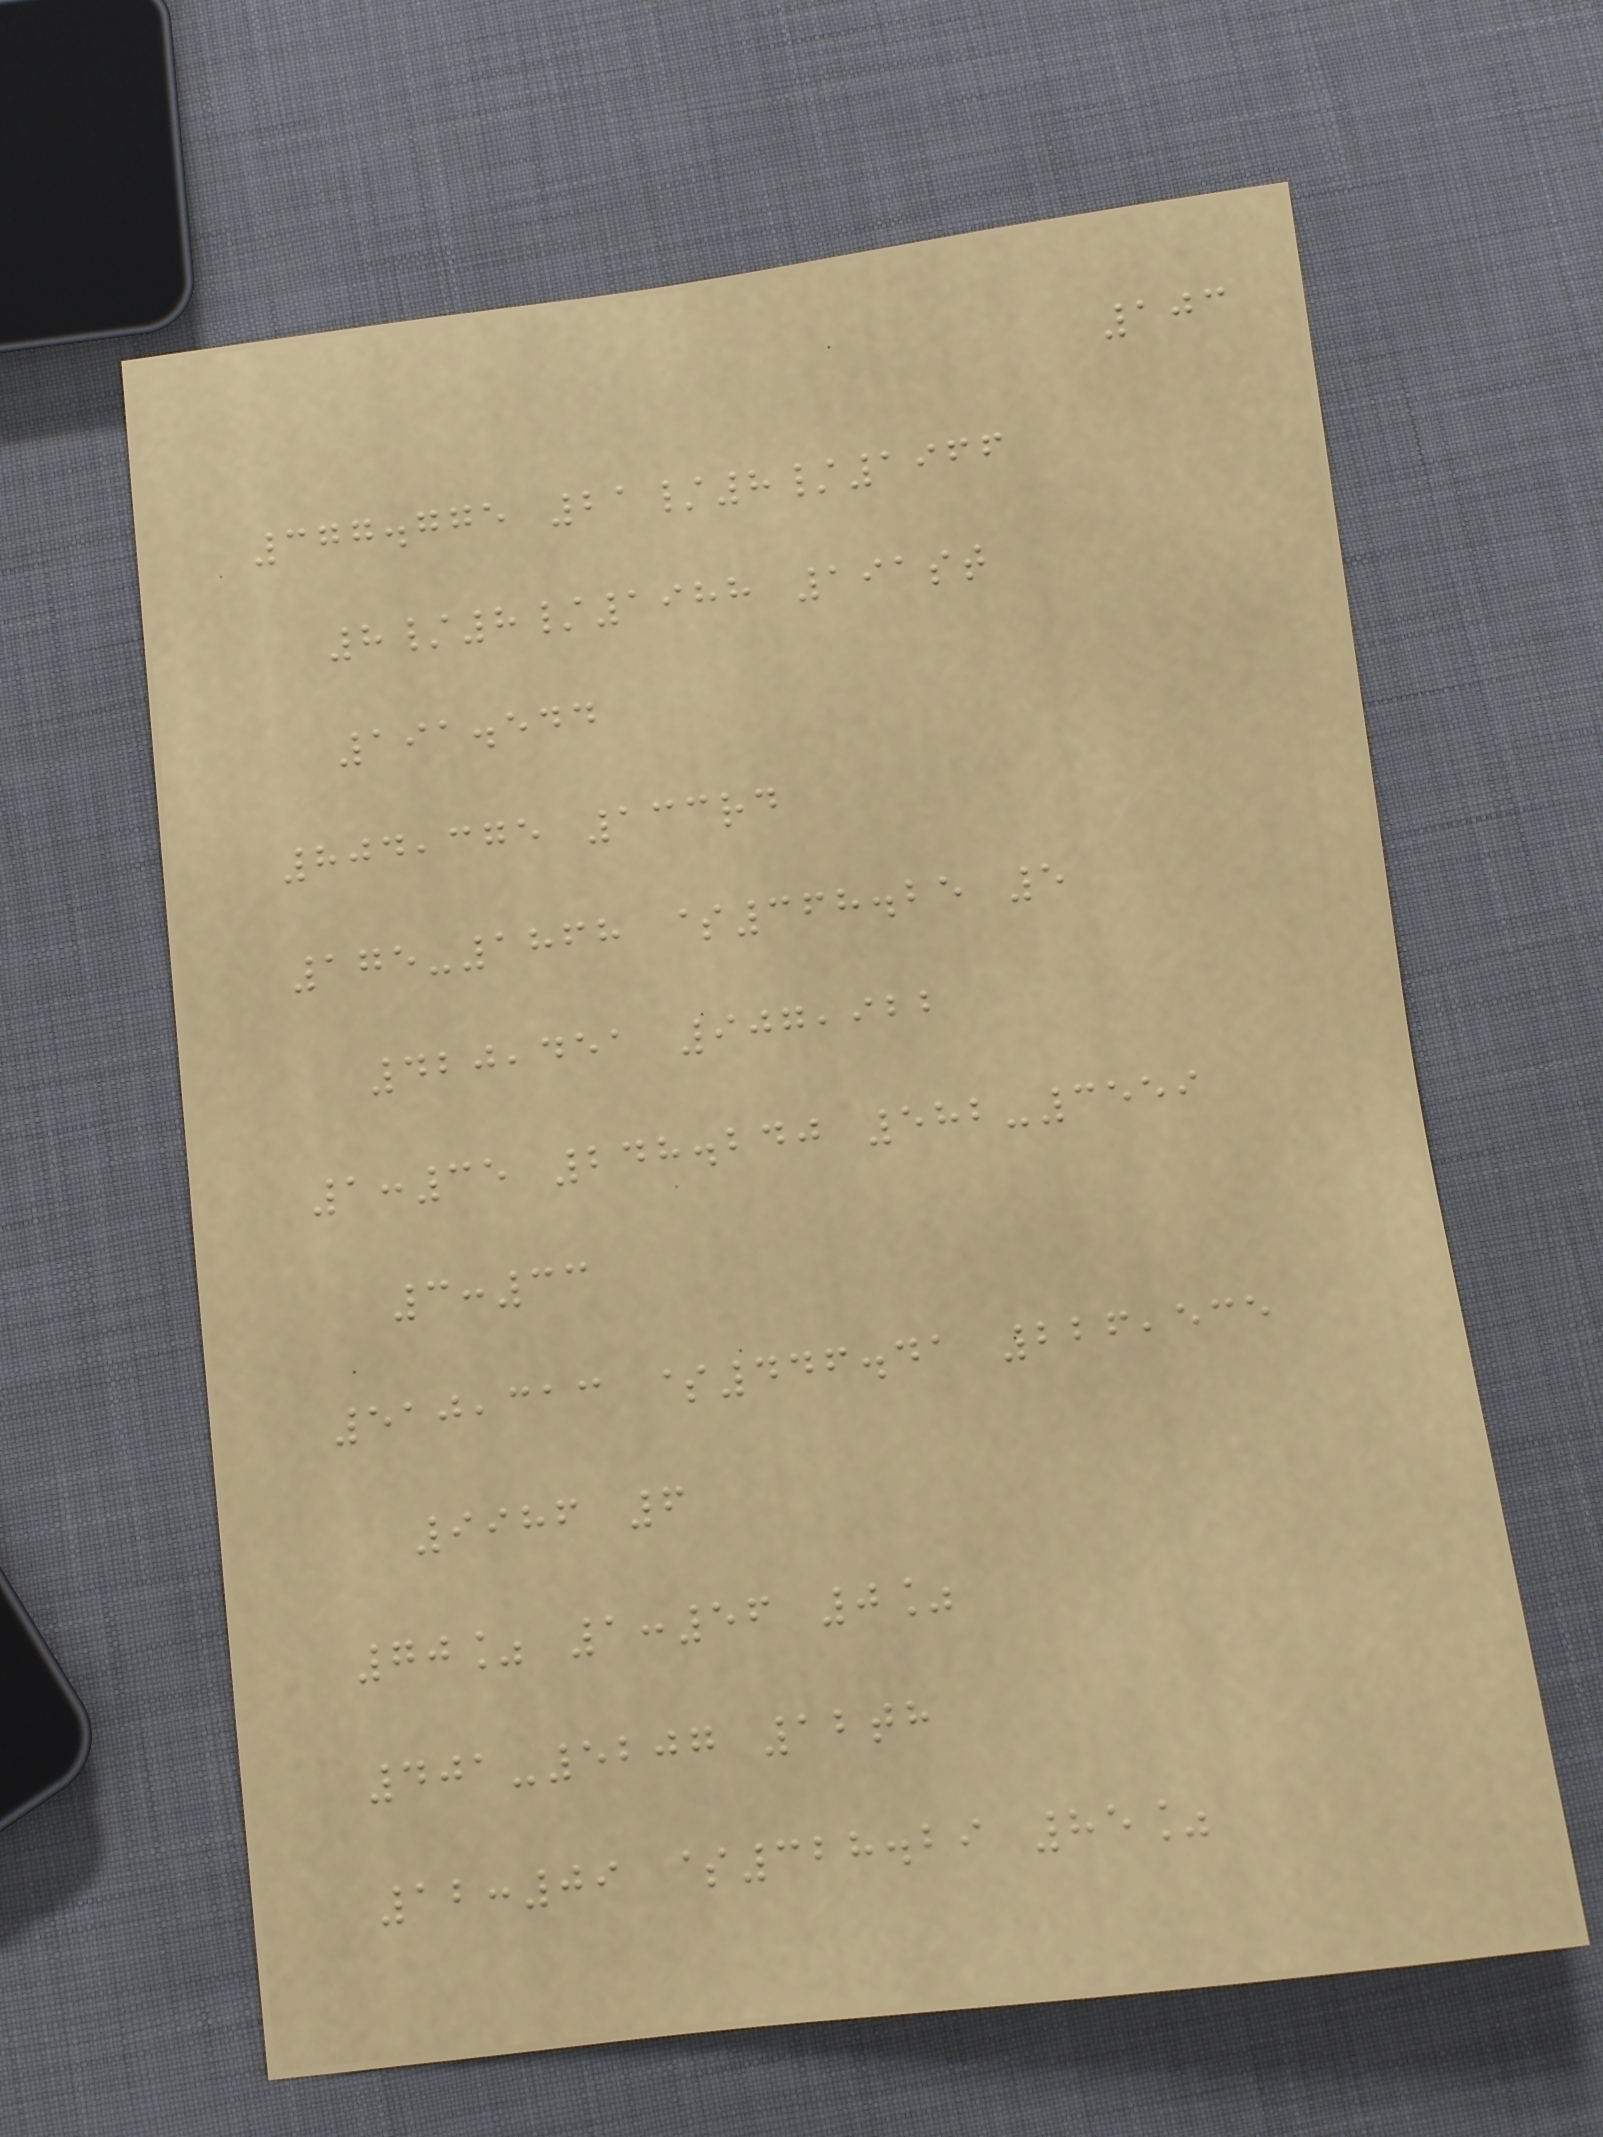103
377.775 21/8/1966
8/8/1988 191st
191.544
804,375 133rd
175-1868 $368.25 5
420,451 907,922
1:35 248.240 582-3559
3:33
510,313 $446.41 226,535
9986 6
70% 1:56 0%
401-5207 12th
12:09 $328.29 85%
